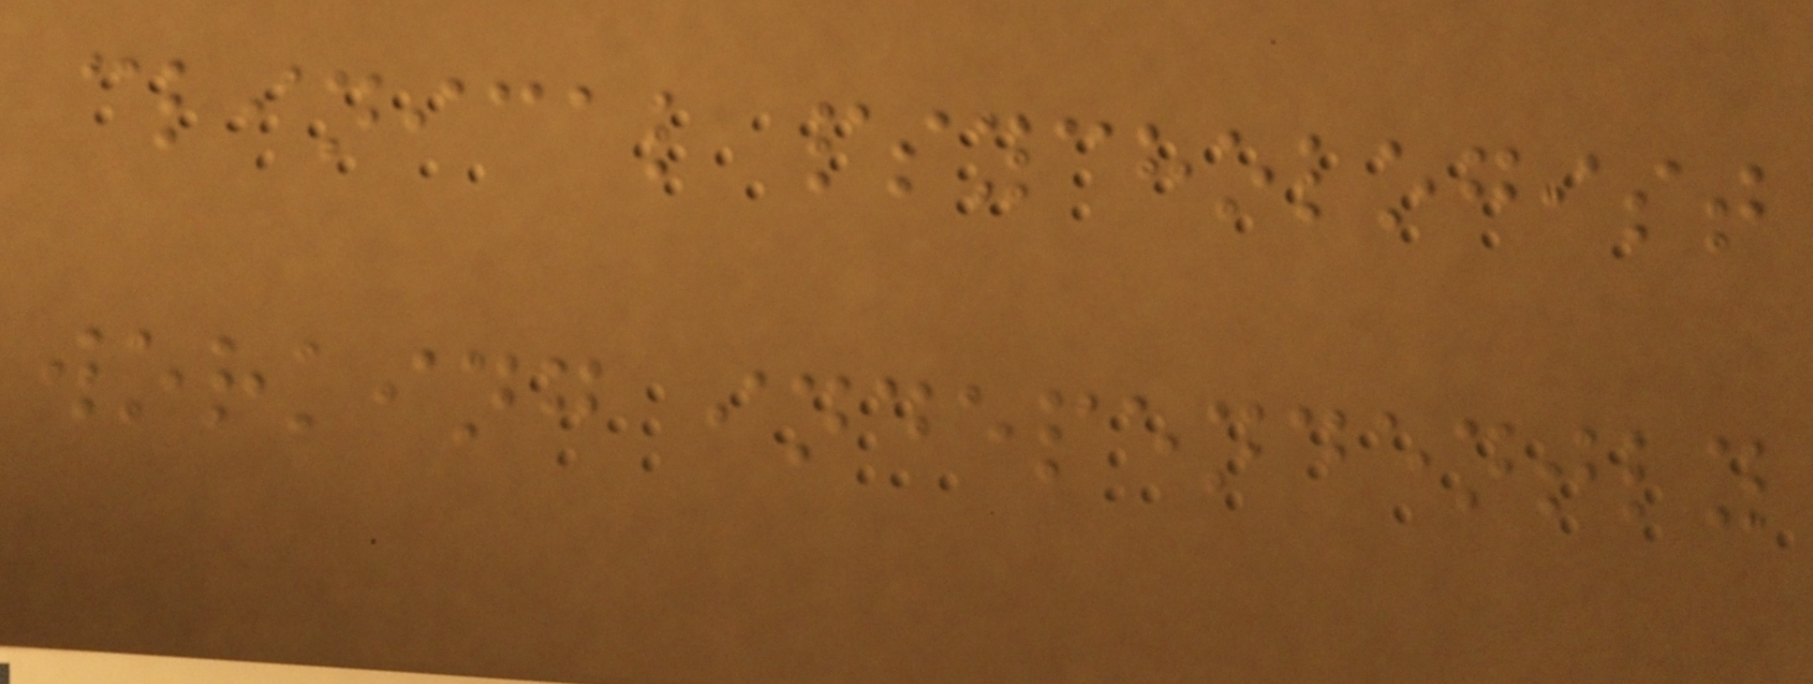clinical psychologist
working independently
